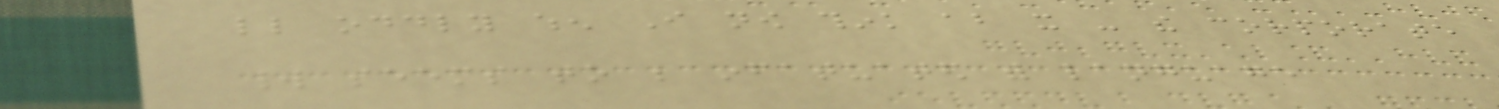little oddly when I now think about it - the corporate
world seems to be infatuated with language
